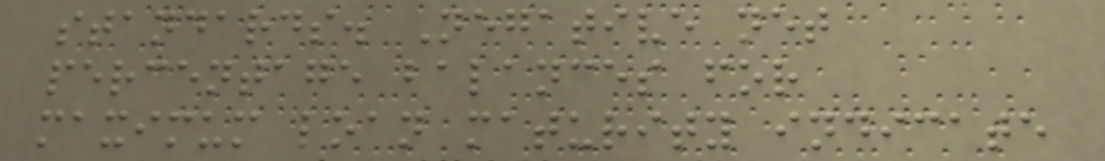standards. Negative net
percentage balances for
maximum loan maturity indicate
